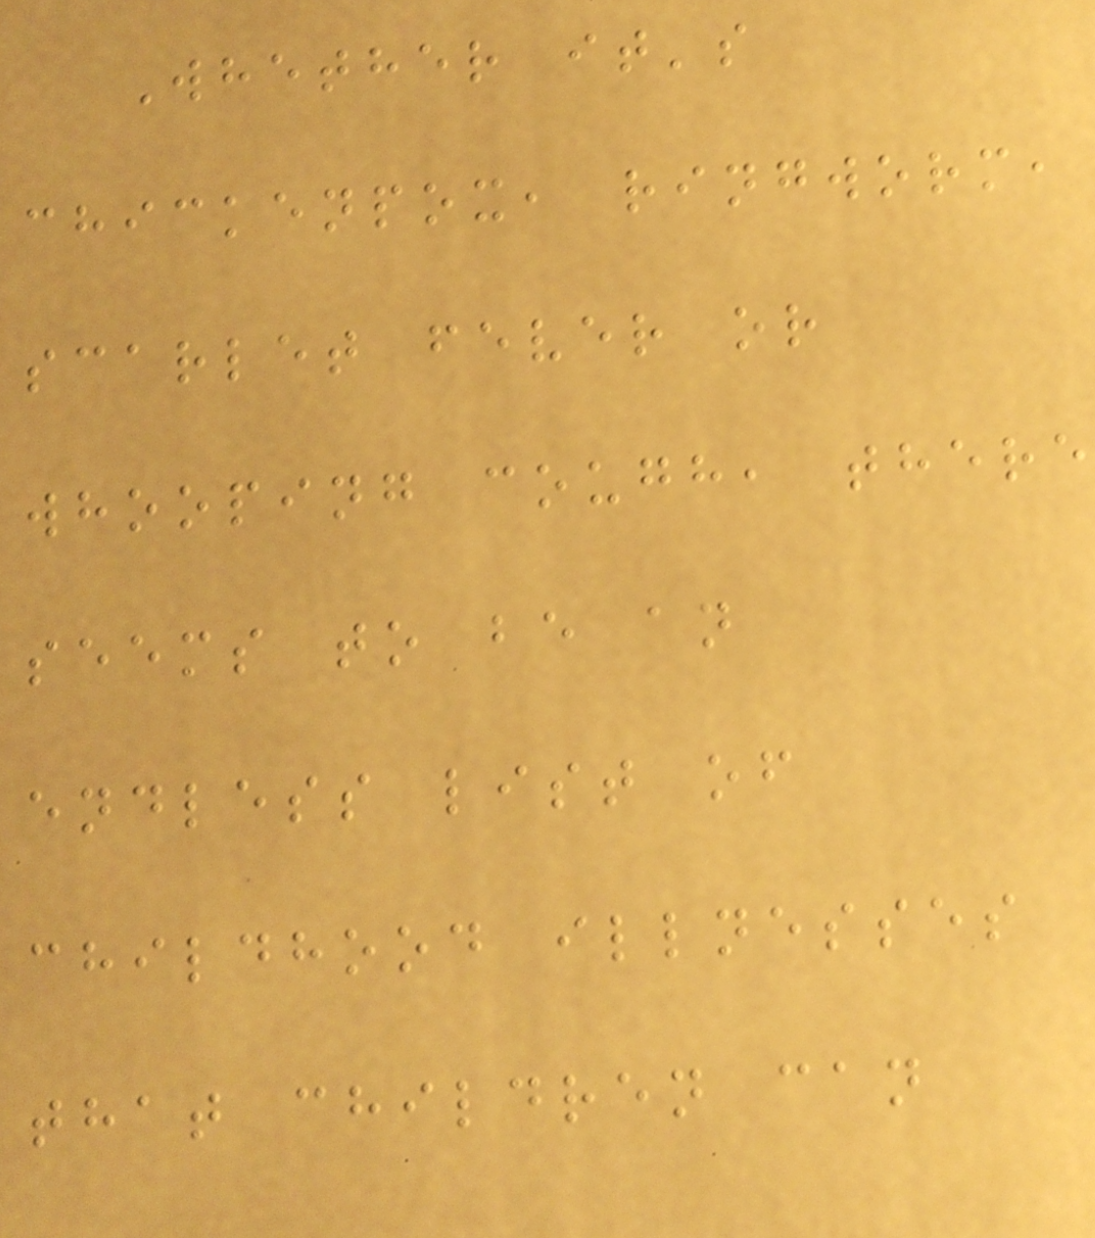Whether it's
chickenpox, ringworm,
scarlet fever or
whooping cough, there
seems to be an
endless list of
childhood illnesses
that children can
